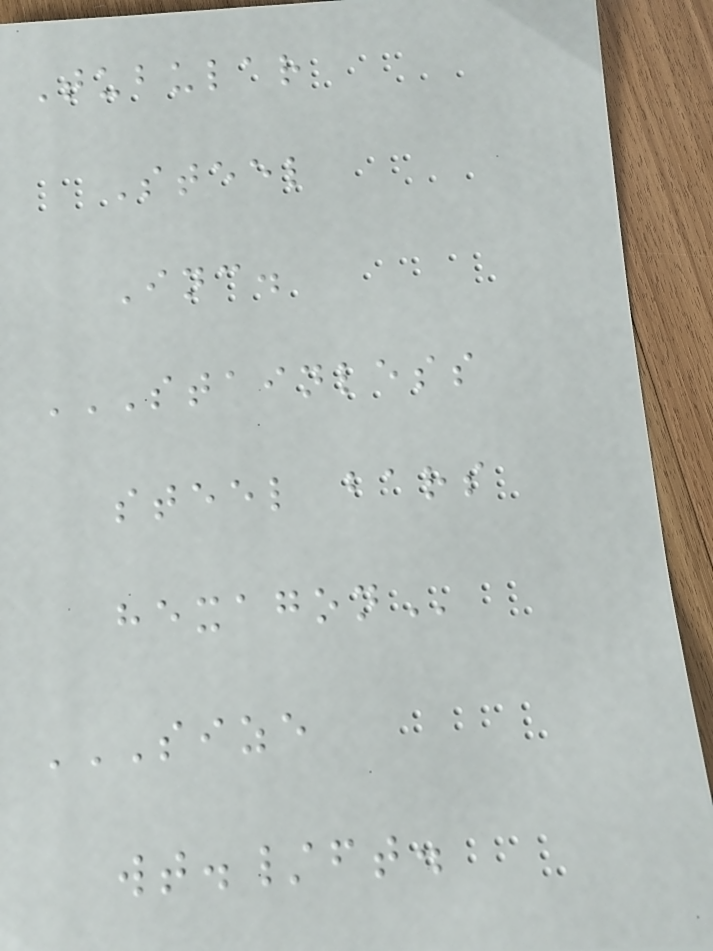Tubular
Steel
Inc.
STAINLESS
STEEL BARS
HEXAGON
SIZE
WT./FT.
